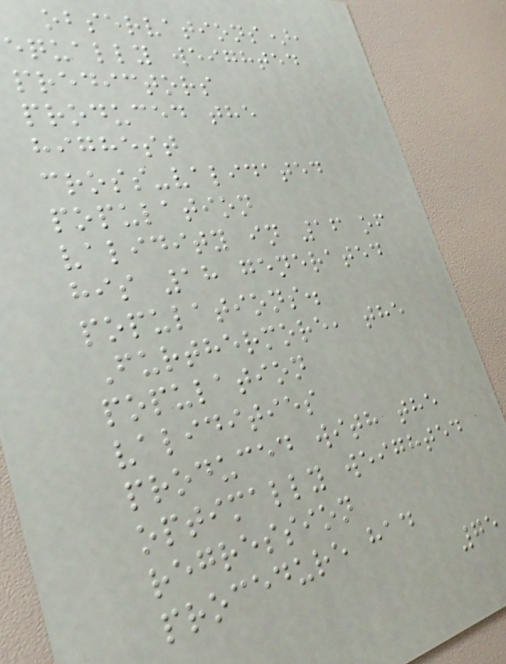observations),
equally weighted
predictors
produced the
highest
cross-validated
population
validity in 16 of
his 18 generated
populations.
Furthermore, the
population
validities
produced with the
optimally weighted
regression
procedure had
75
